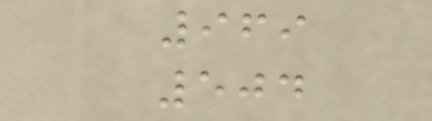969
504
